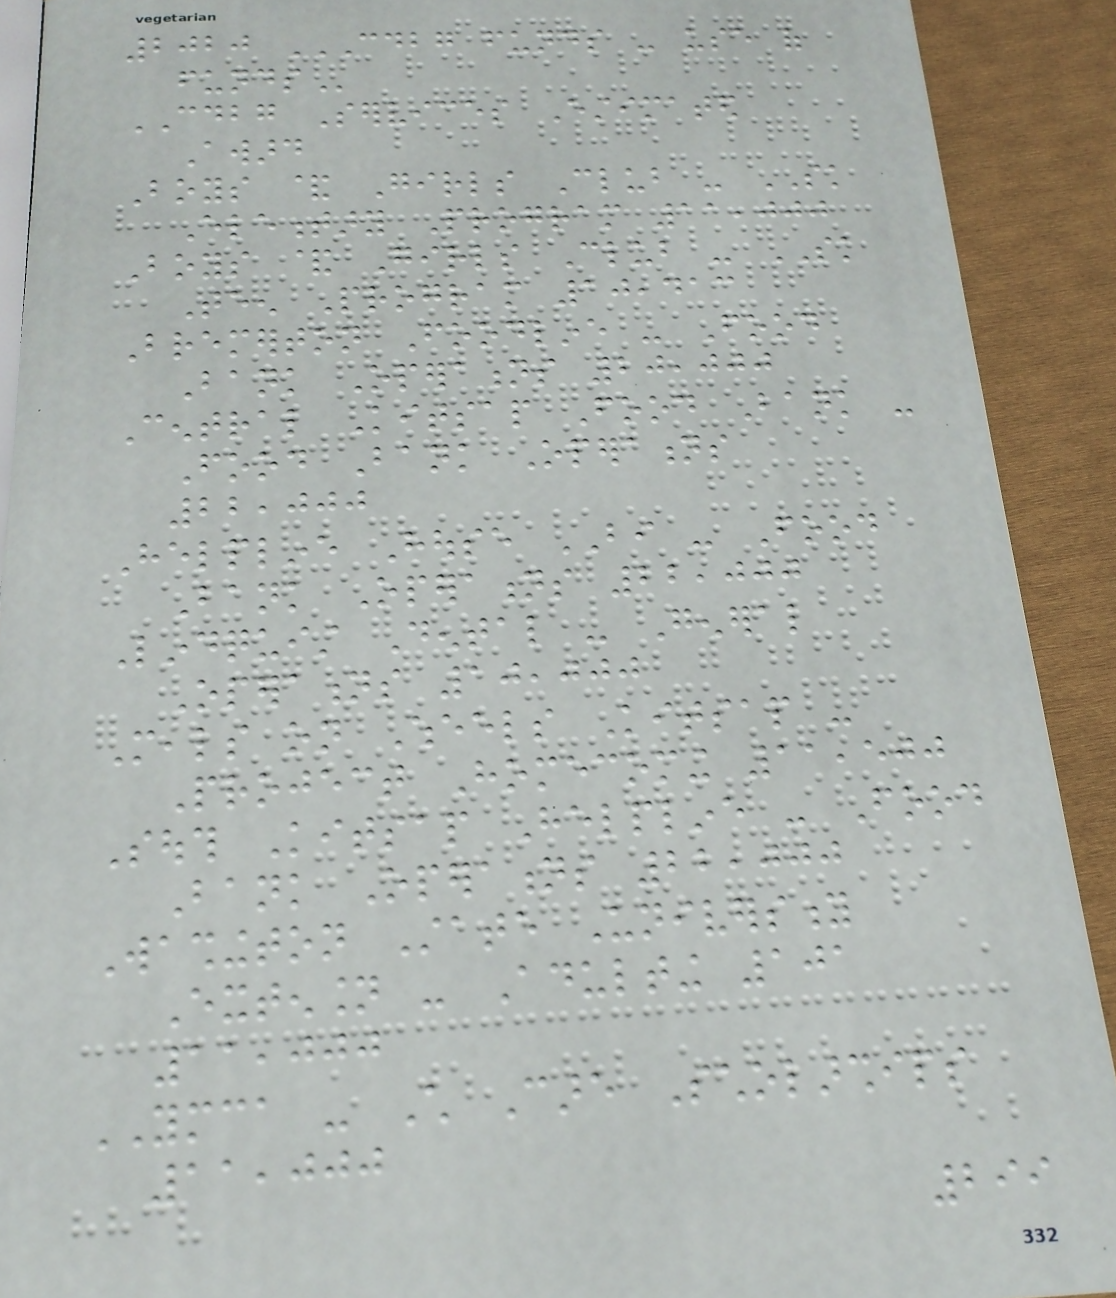2020 CDBG FUNDS - USE OF
FUNDS
CDBG Services Estimated
Award
Boys & Girls Club - SK
Elementary Program 11,000
Boys & Girls Club - SK
Teen Program 10,413
Bremerton Foodline - Food
Bank Operations 20,000
Central Kitsap Food Bank -
Food Bank Operations
22,000
Helpline House BI - Food
Bank Operations 22,000
Lindquist Dental - General
Operations 10,000
Meals on Wheels Kitsap -
Project Homecoming 11,500
South Kitsap Helpline - Food
Bank Operations 22,000
Washington State University
Extension - Adulting 101
11,000
YMCA - Child Care Scholarships
11,000
299
